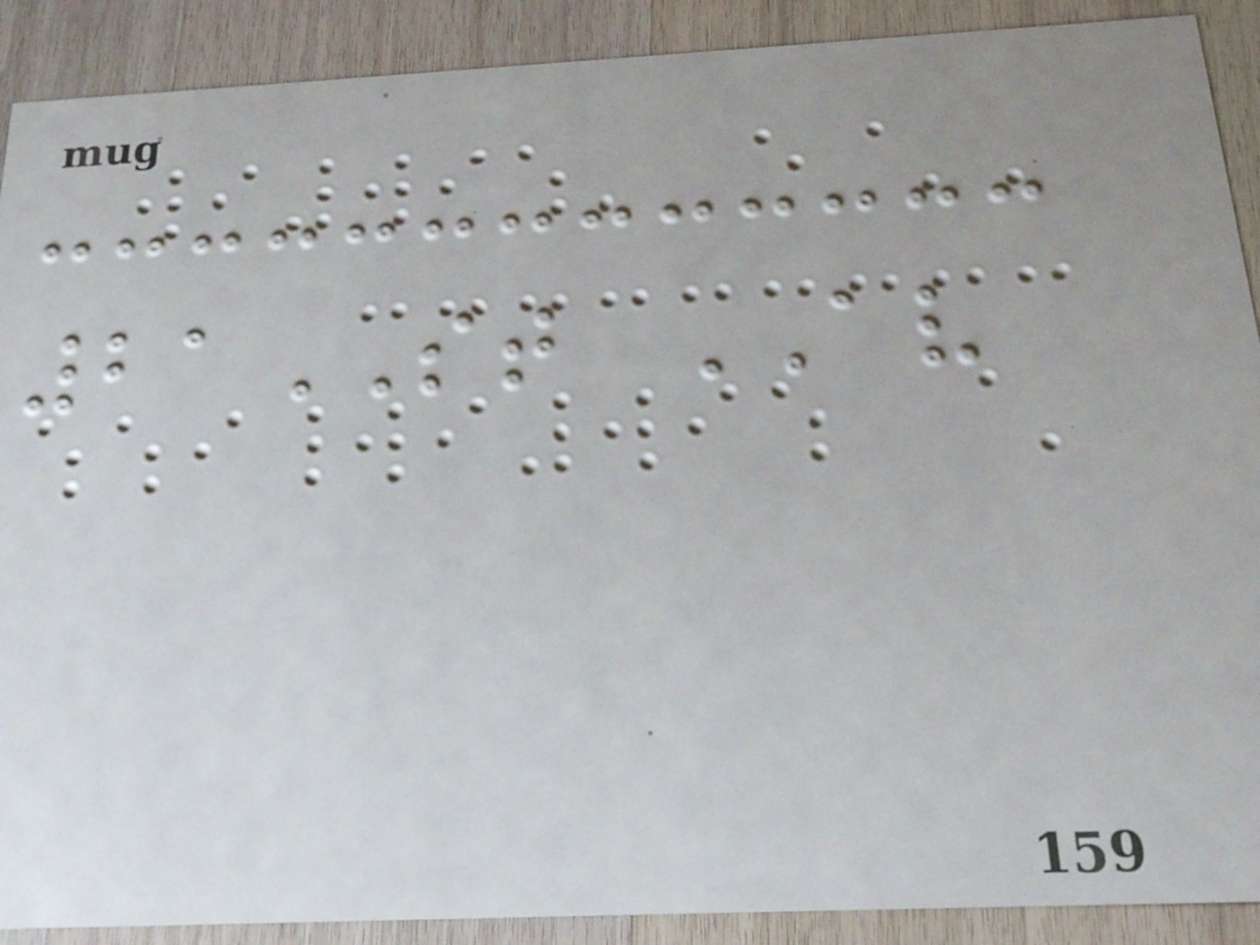21ST AV
